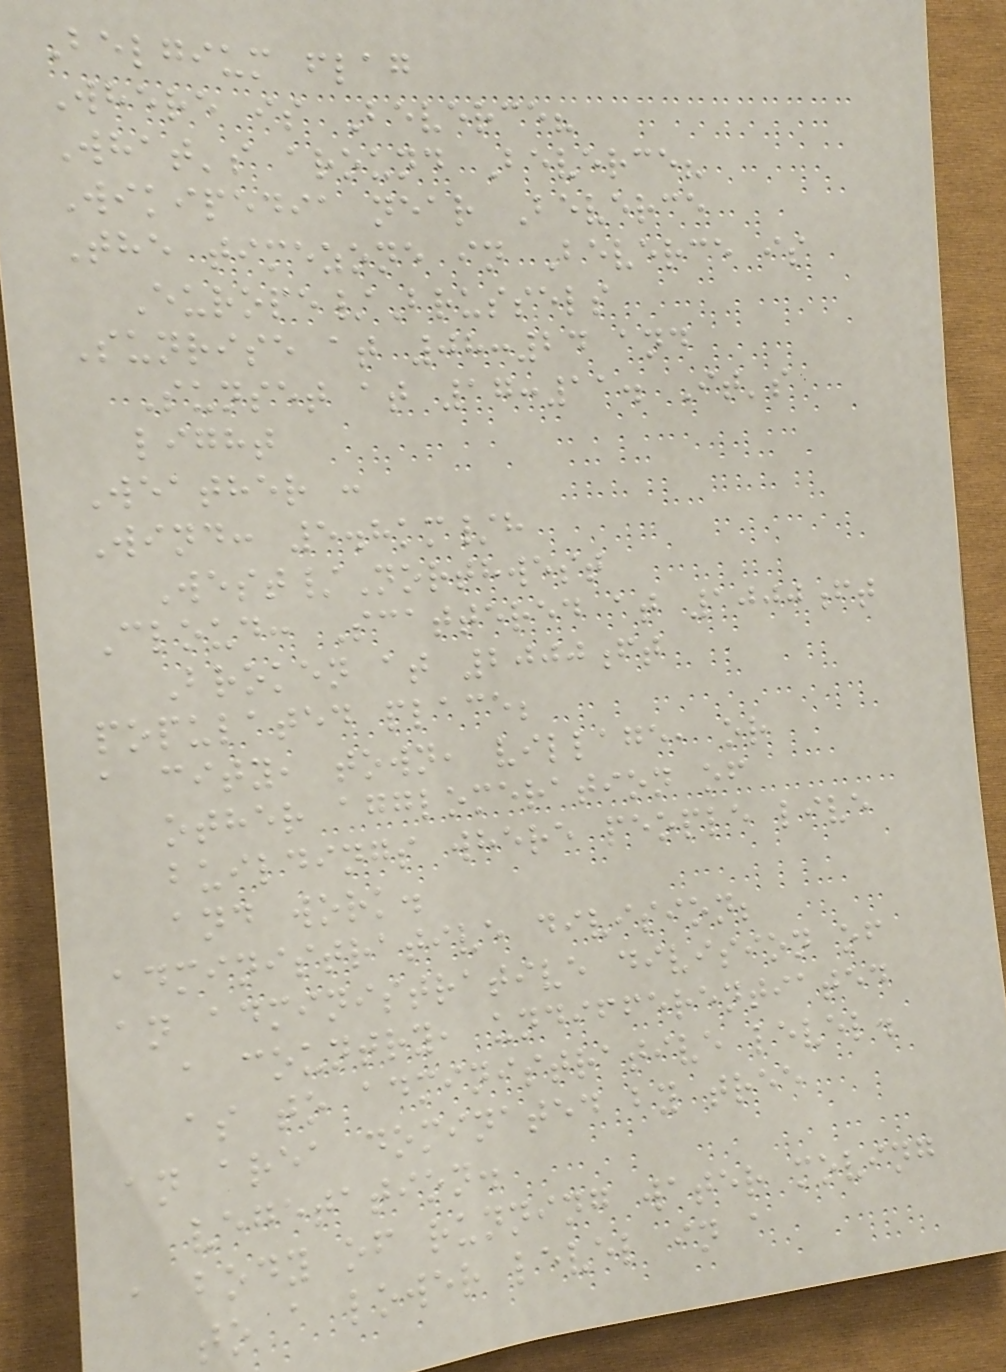Belgium flag
Where is Beverce?
What's around Beverce?
Wikipedia near Beverce
The timezone in Beverce is
Europe/Brussels
Sunrise at 08:24 and
Sunset at 17:11. It's
light
Weather :
Wind: 5.8km/h
West/Northwest
Cloud: Scattered at 1000ft
Broken at 2000ft
populated place;
a city, town, village, or
other agglomeration of
buildings where people live
and work.
administrative division;
an administrative division of
a country, undifferentiated
as to administrative level.
an area dominated by tree
vegetation.
a body of running water moving
to a lower level in a
